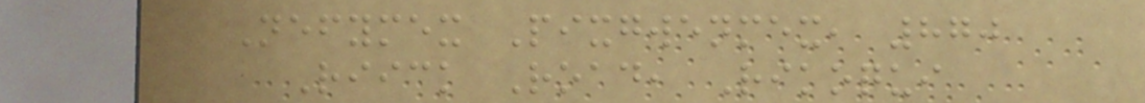Nefymex Pixgwenmex, 870
Riick Road, Rikoqui
